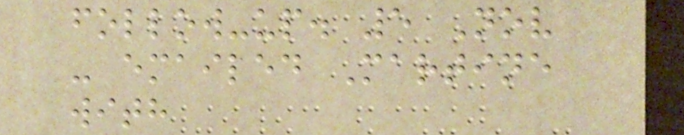follow-up. 5 Nov
- emailed Martine
with
